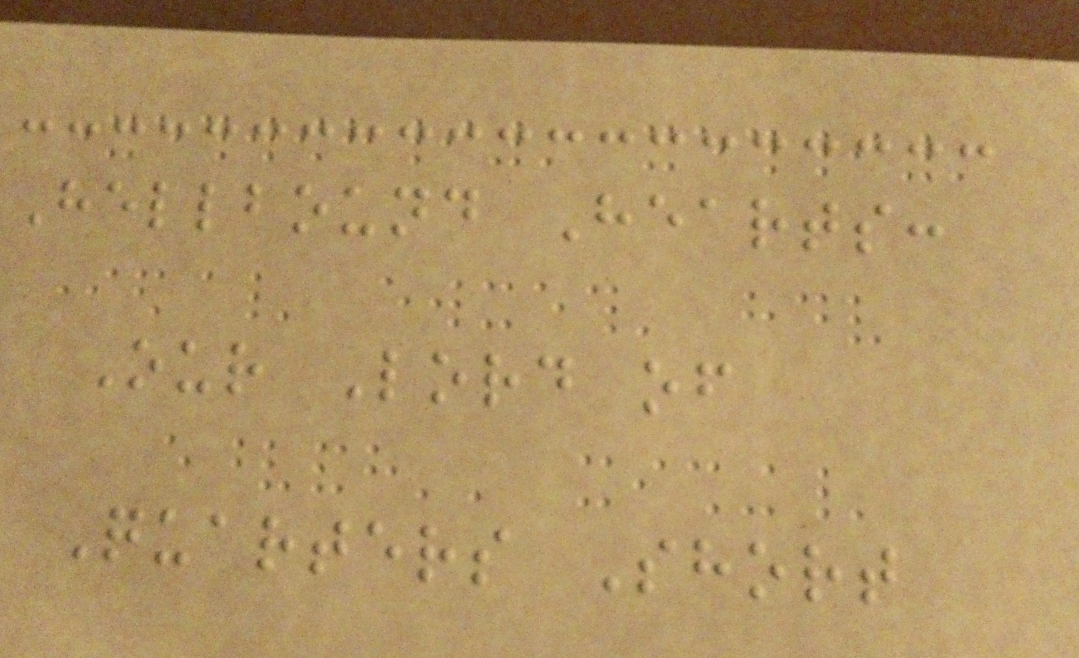Hellbound Hearts:
Our Lord of
Quarters Short
